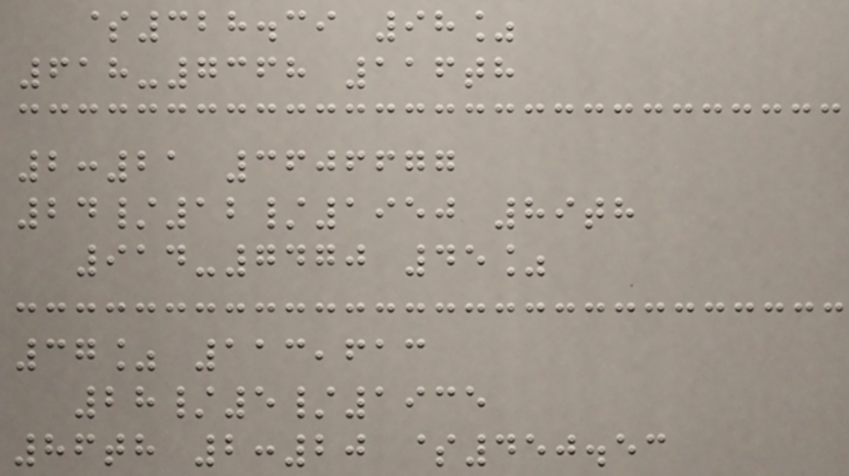$328.39 98%
618-7368 116th
2:21 3606677
24/12/1950 89th
914-7470 45%
37% 113,613
28/5/1935
86th 2:20 $450.53
